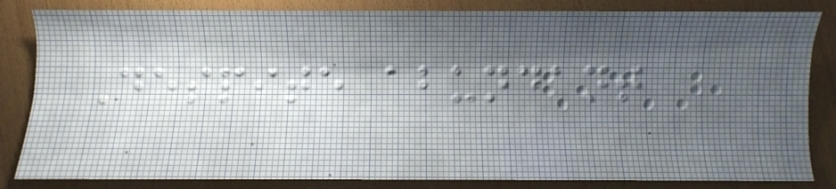Despite abundant
